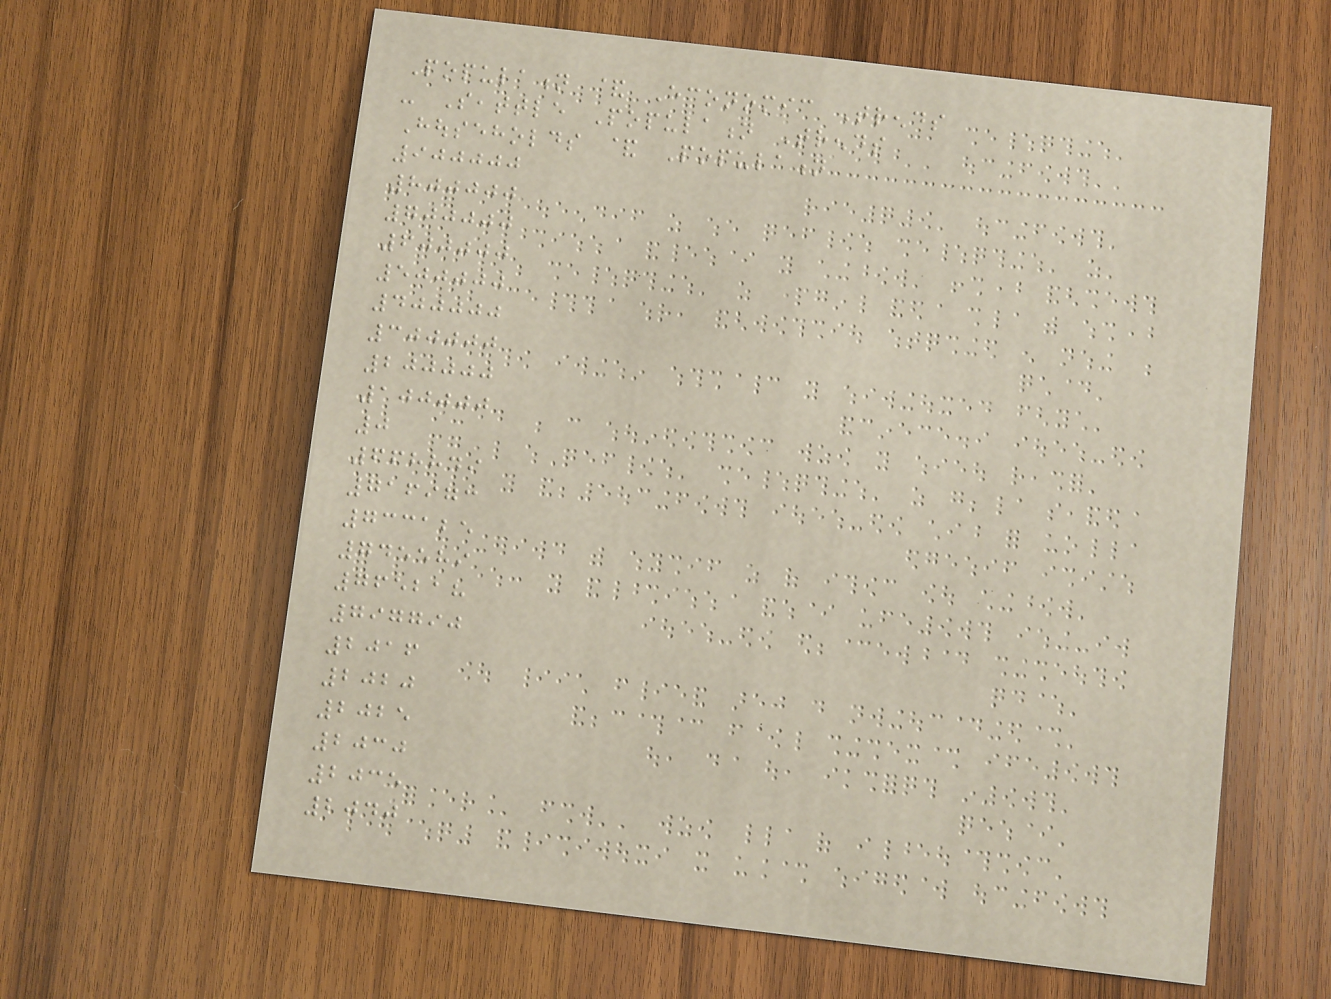Population & Economic Trends
- Seattle Population Trends
Households & Population
900000
800000
700000
600000
500000
400000
300000
200000
100000
0
668849
716973
733125
745589
765218
797790
2016
2020
2025
2030
2035
2040
